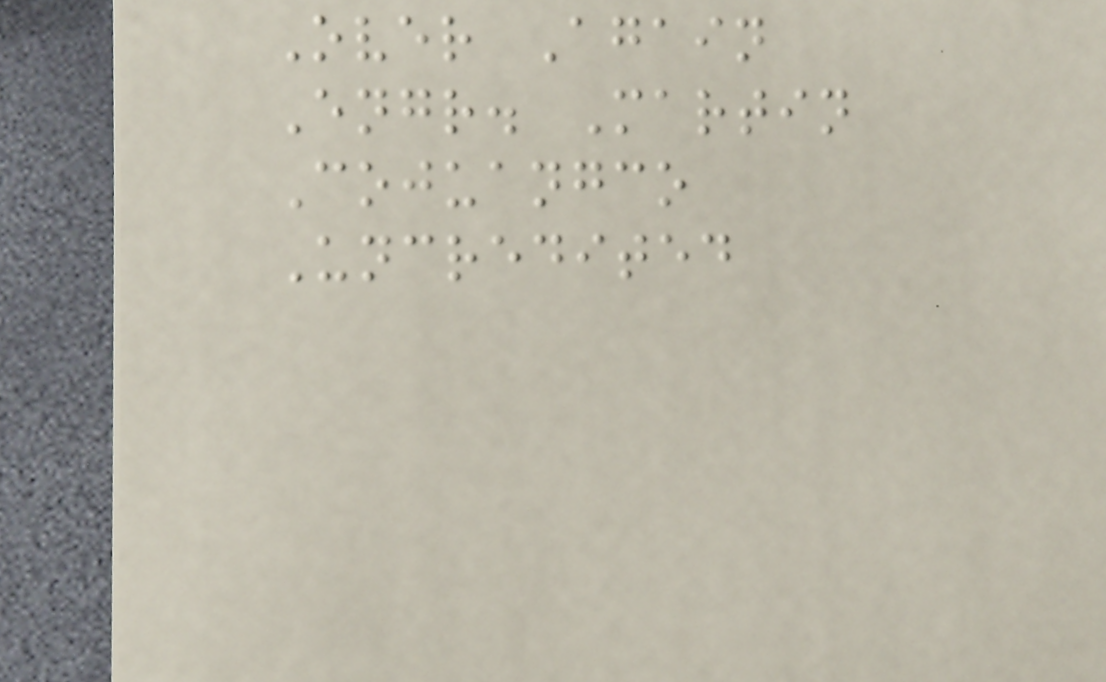Over Again
Engr. Martin
Cojuangco
Uncredited
